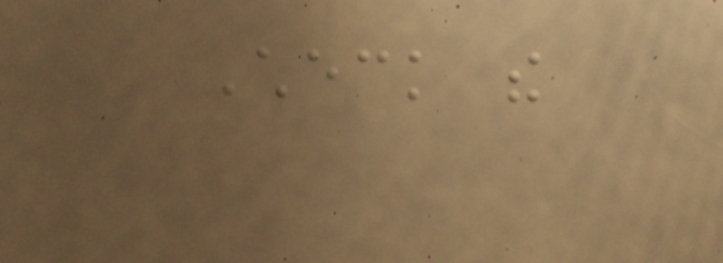Check the
